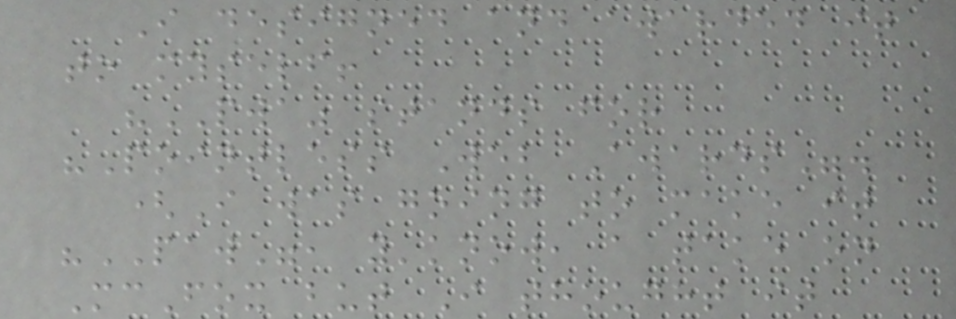I designed and awarded it
to myself!
"PWA" stands for
"Pointless Web Awards".
(I was going to make it
"PAW", y'know, a take on
McFox but I thought it
